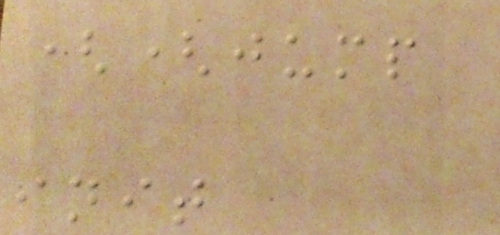((jump
init
